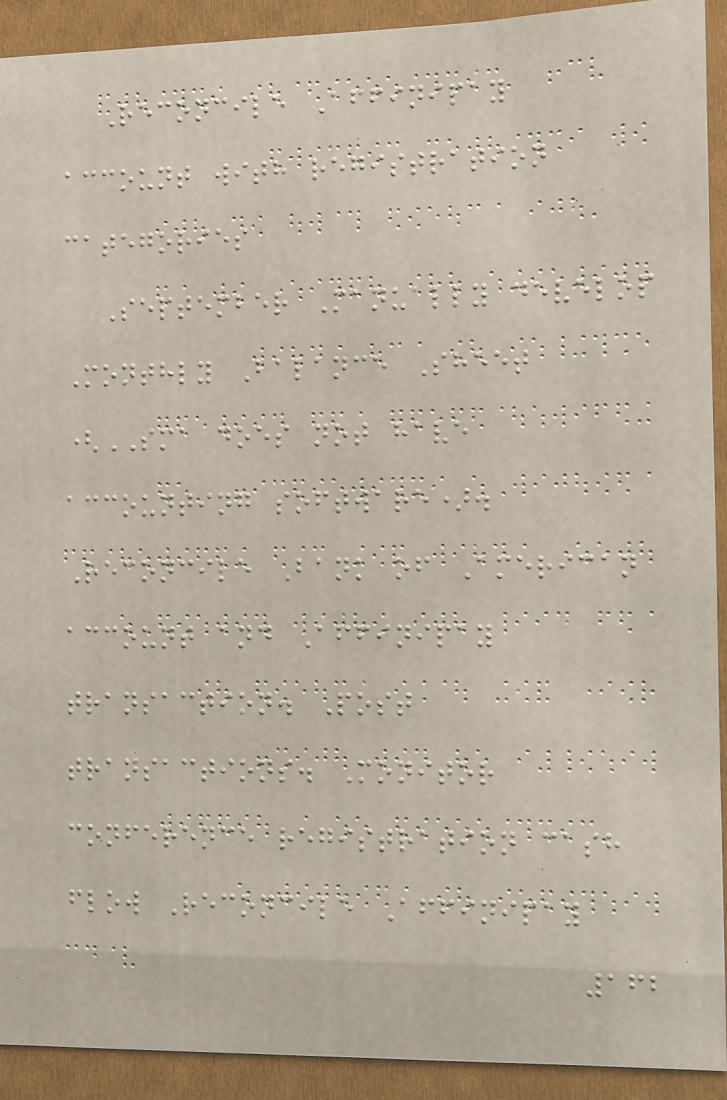Reconcile Affinipay
account with registration
categories
September Manually develop
Monthly Balance Sheet
(SMA does not have
accounting software).
Reconcile Bank of American
account and Affinipay
transaction. Post
transactions. Monitor
conference registration cash
flow Reconcile Affinipay
162
